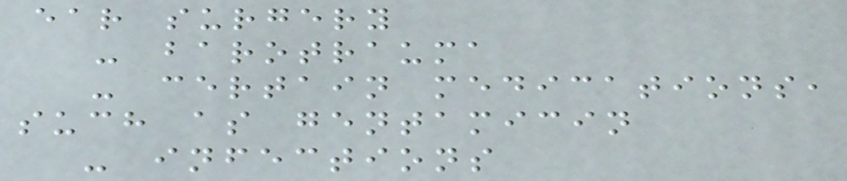ear surgery
- barotrauma
- certain medications,
such as gentamicin
- infections
